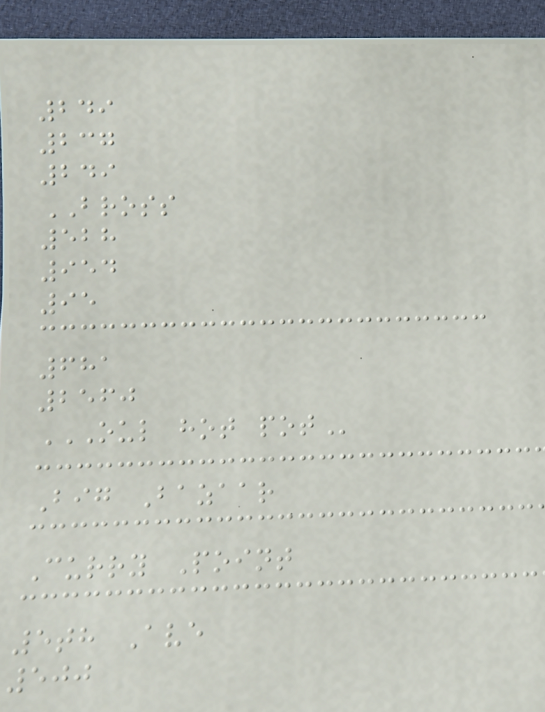249
237
249
BROSS
528
954
95
681
2560
OUL HOT POT
Big Bazaar
Curry Point
5th Ave
500
